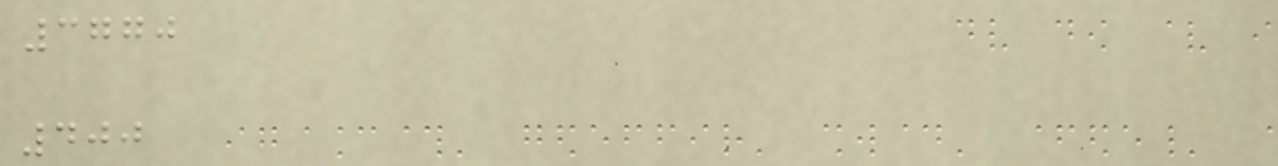3770
400
